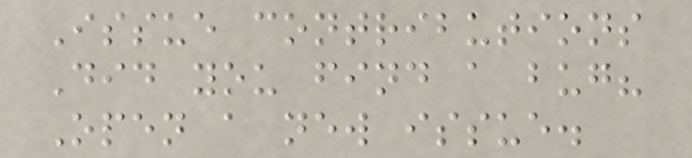Issue contributions
Did you find a bug?
Open a new issue.
